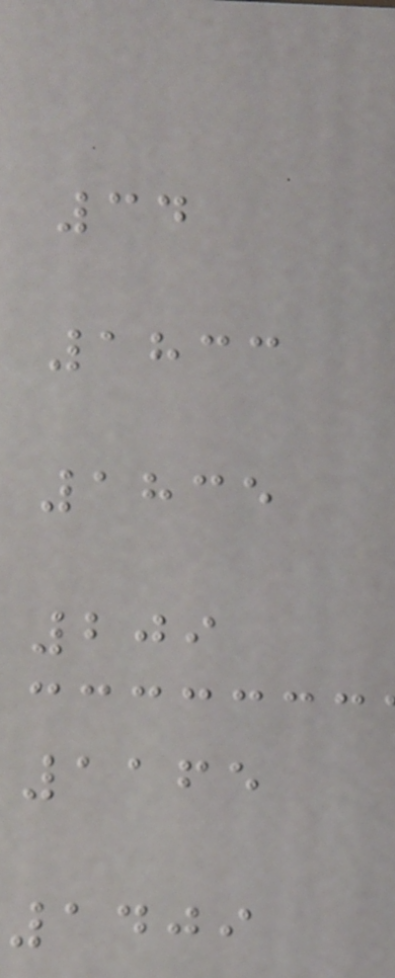34
1833
1835
209
1165
1409
